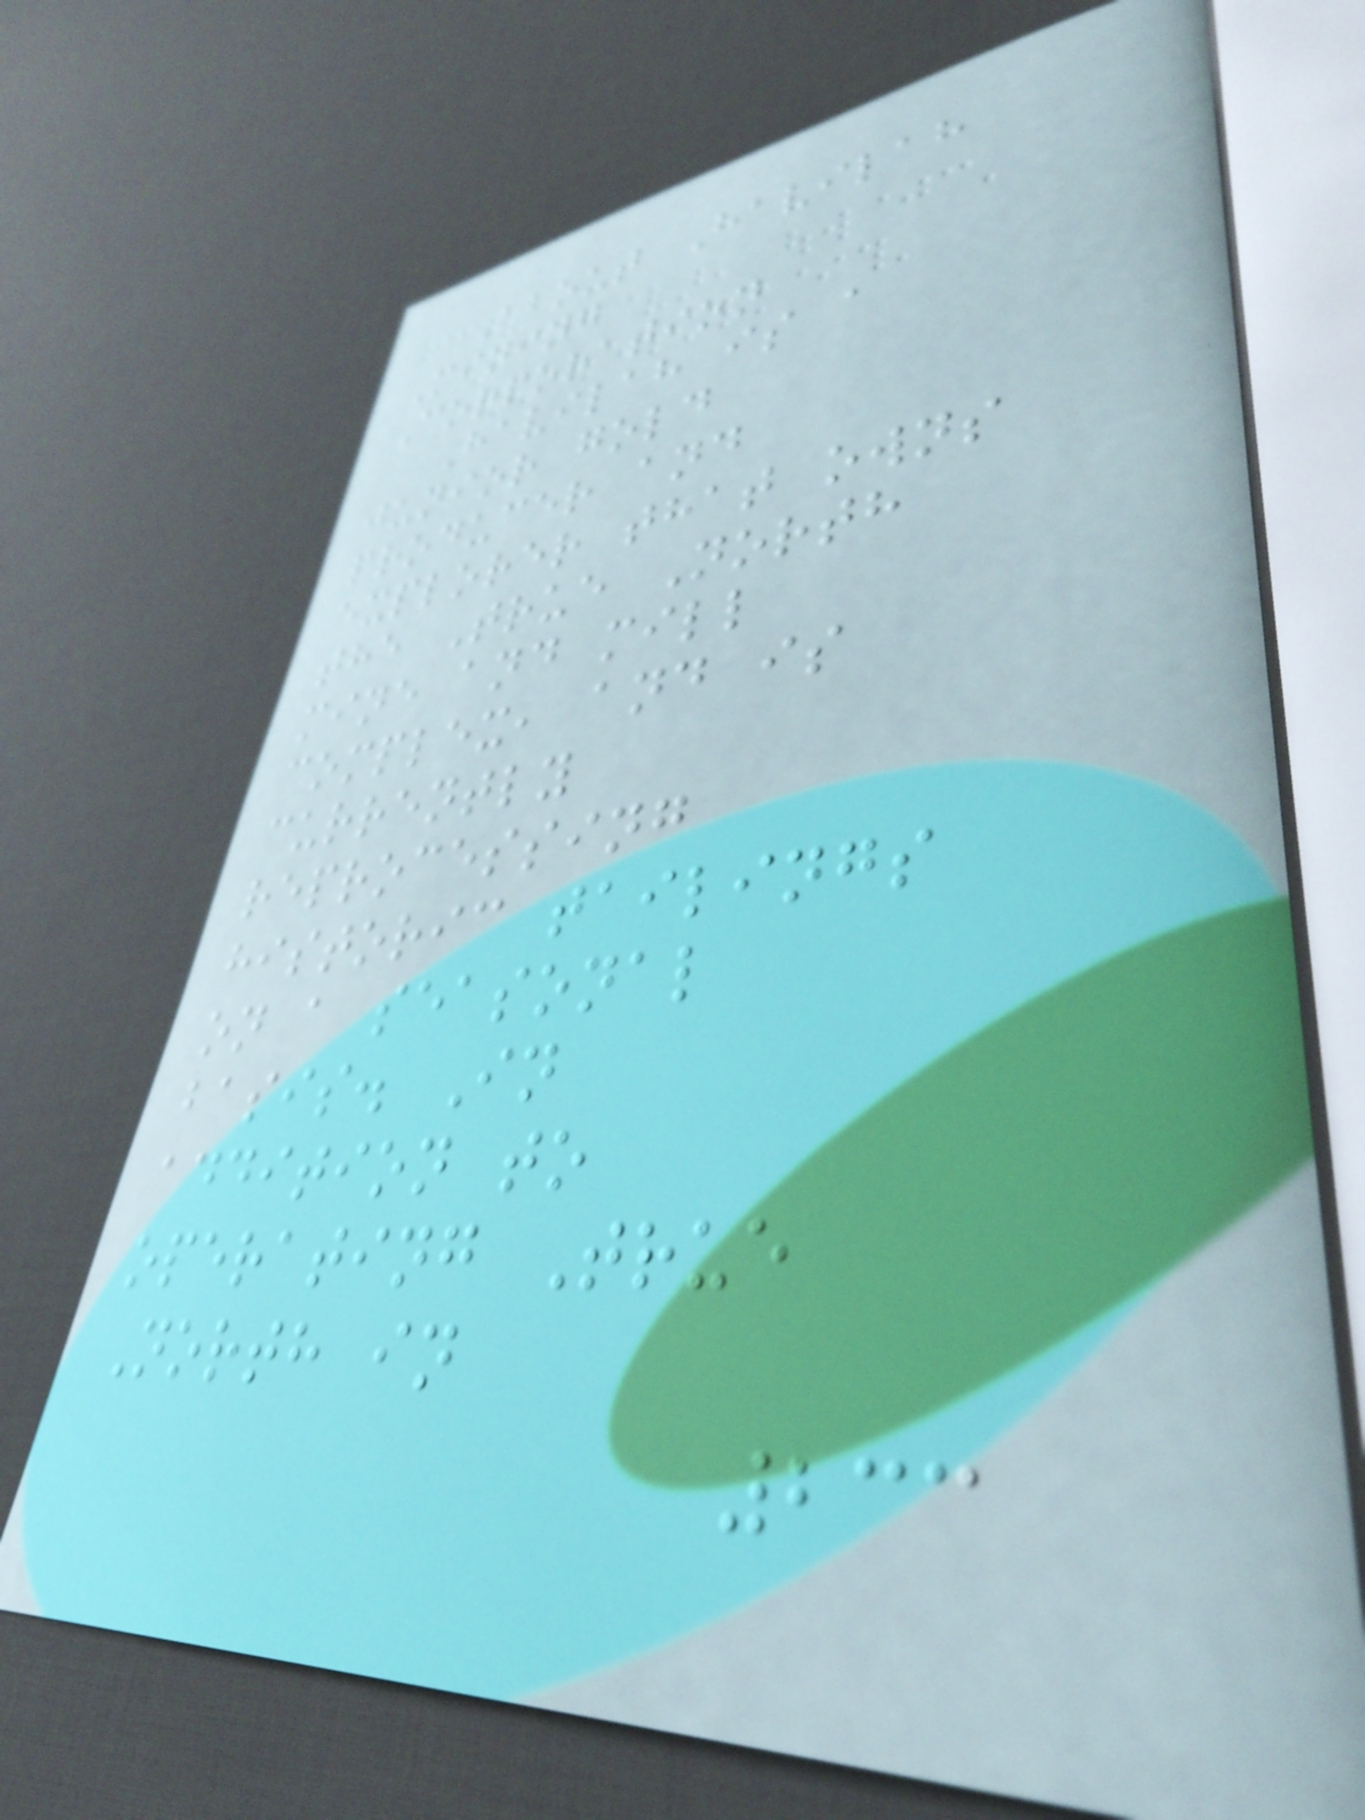About Havilah
Mining
Corporation
Havilah is a
junior gold
producer and
explorer that owns
the True North
mine and mill
complex, and is
currently
reprocessing
historic tailings
on a seasonal
basis. In
addition to
operating True
North in
233
